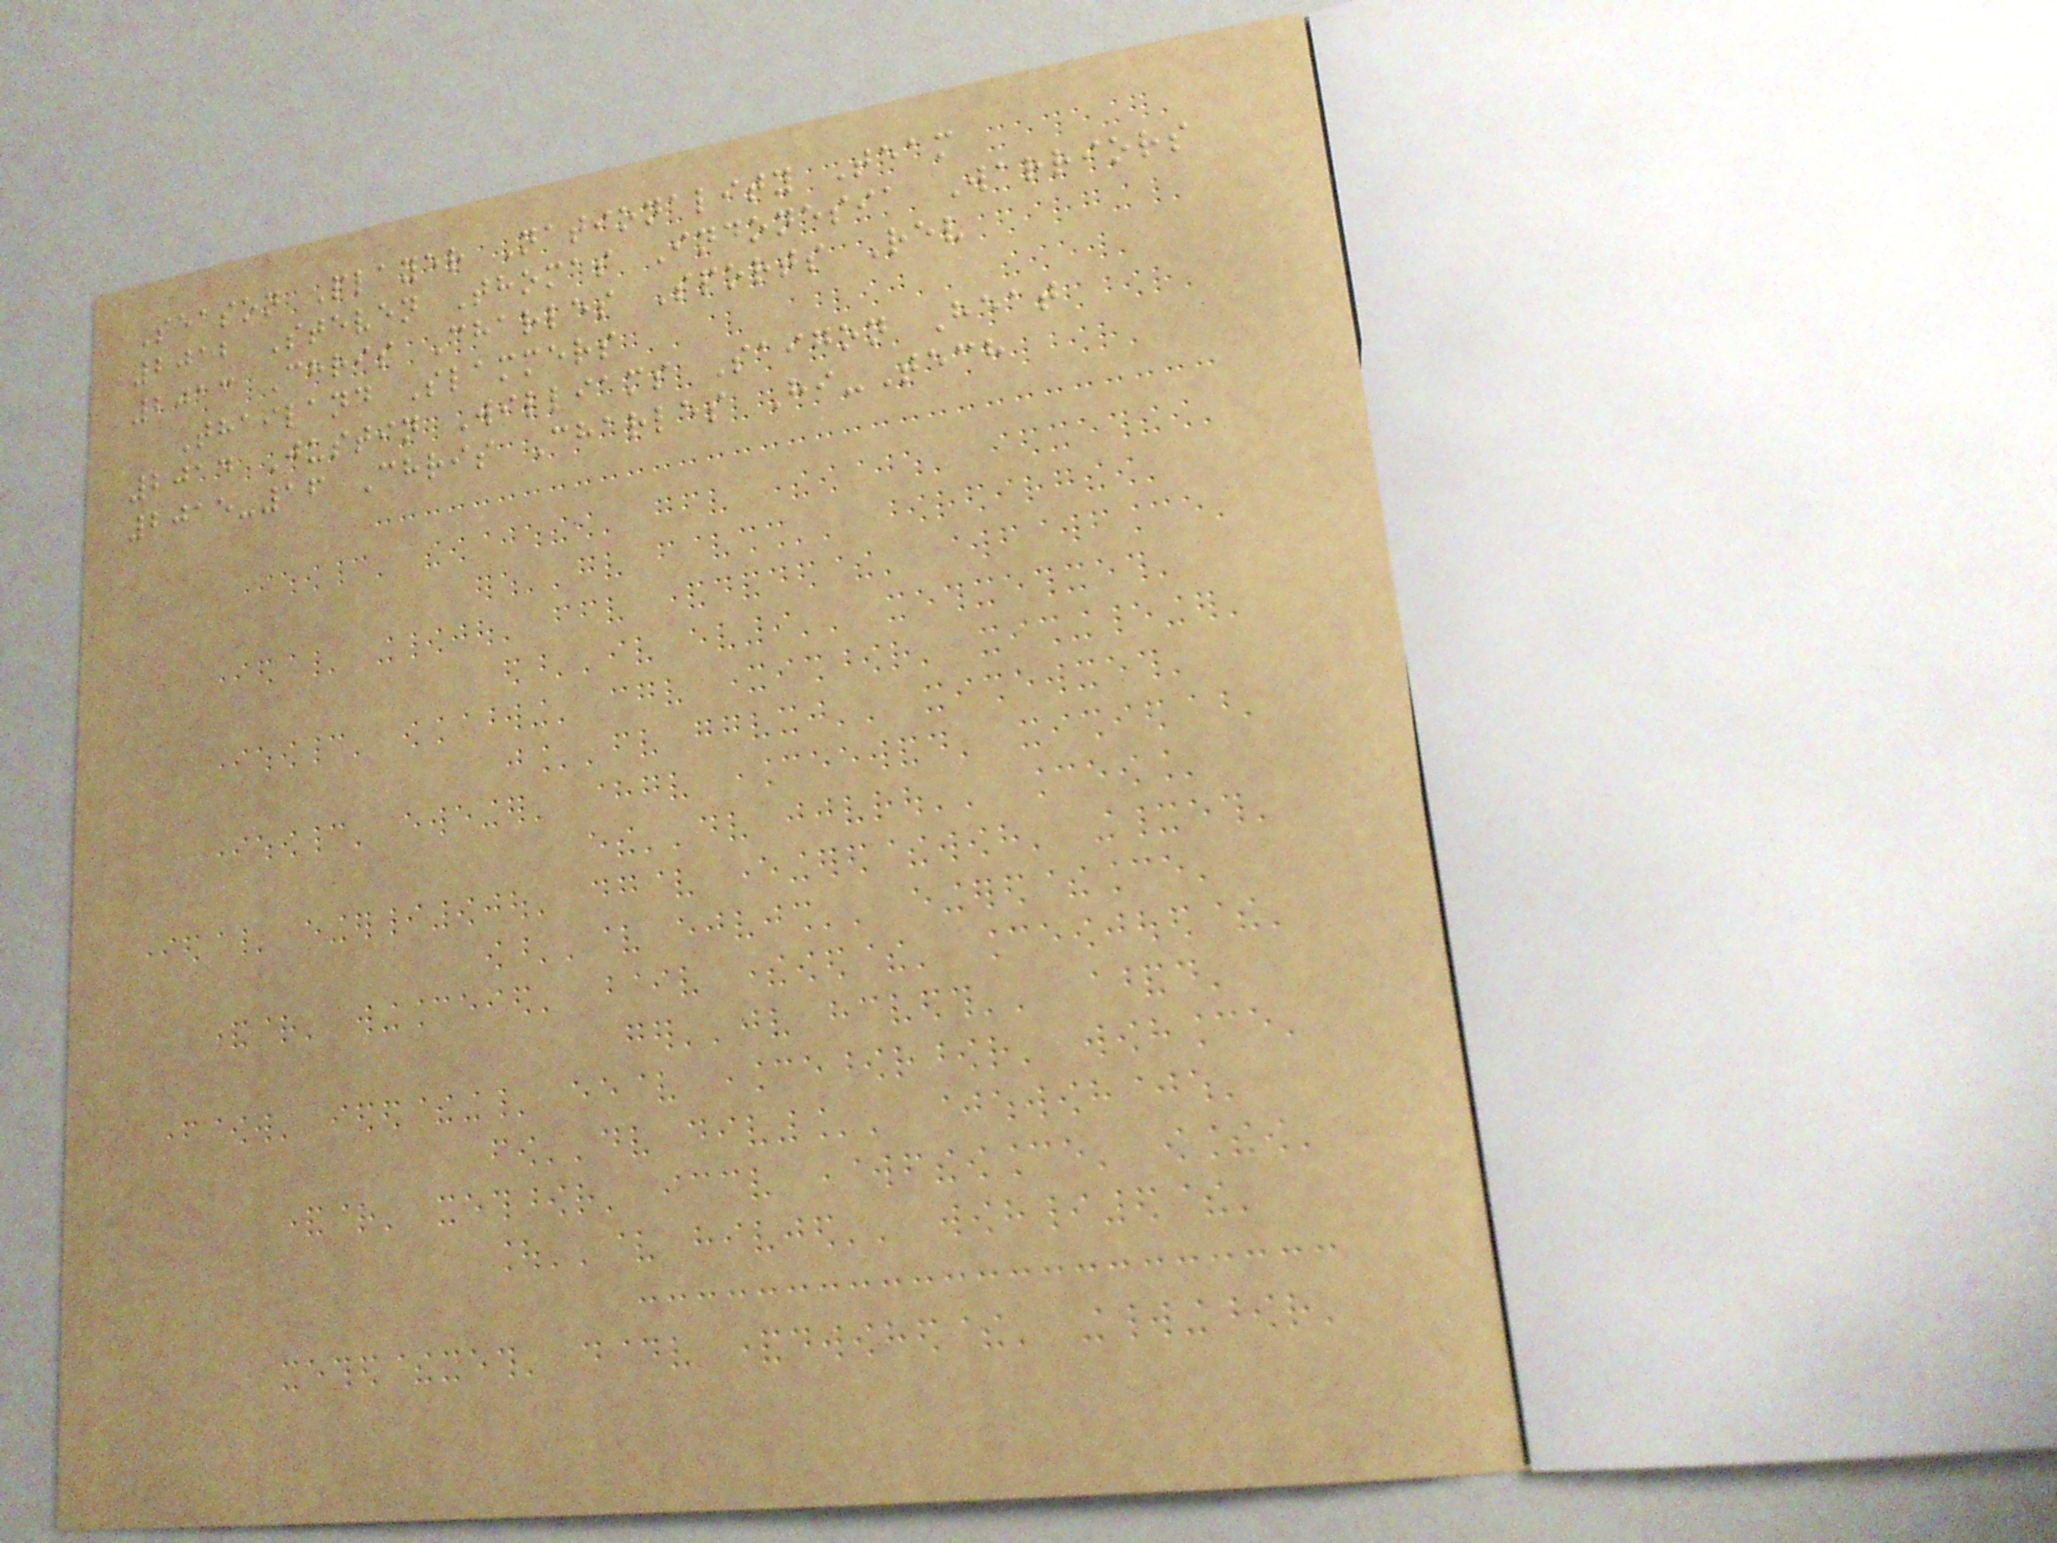Season Player Nationality Team
2012 Steven Thomas Indonesia Warriors
2013 Chris Charles Sports Rev
Thailand Slammers
2014 Justin Williams Saigon Heat
2015-16 Chris Charles Hi-Tech
